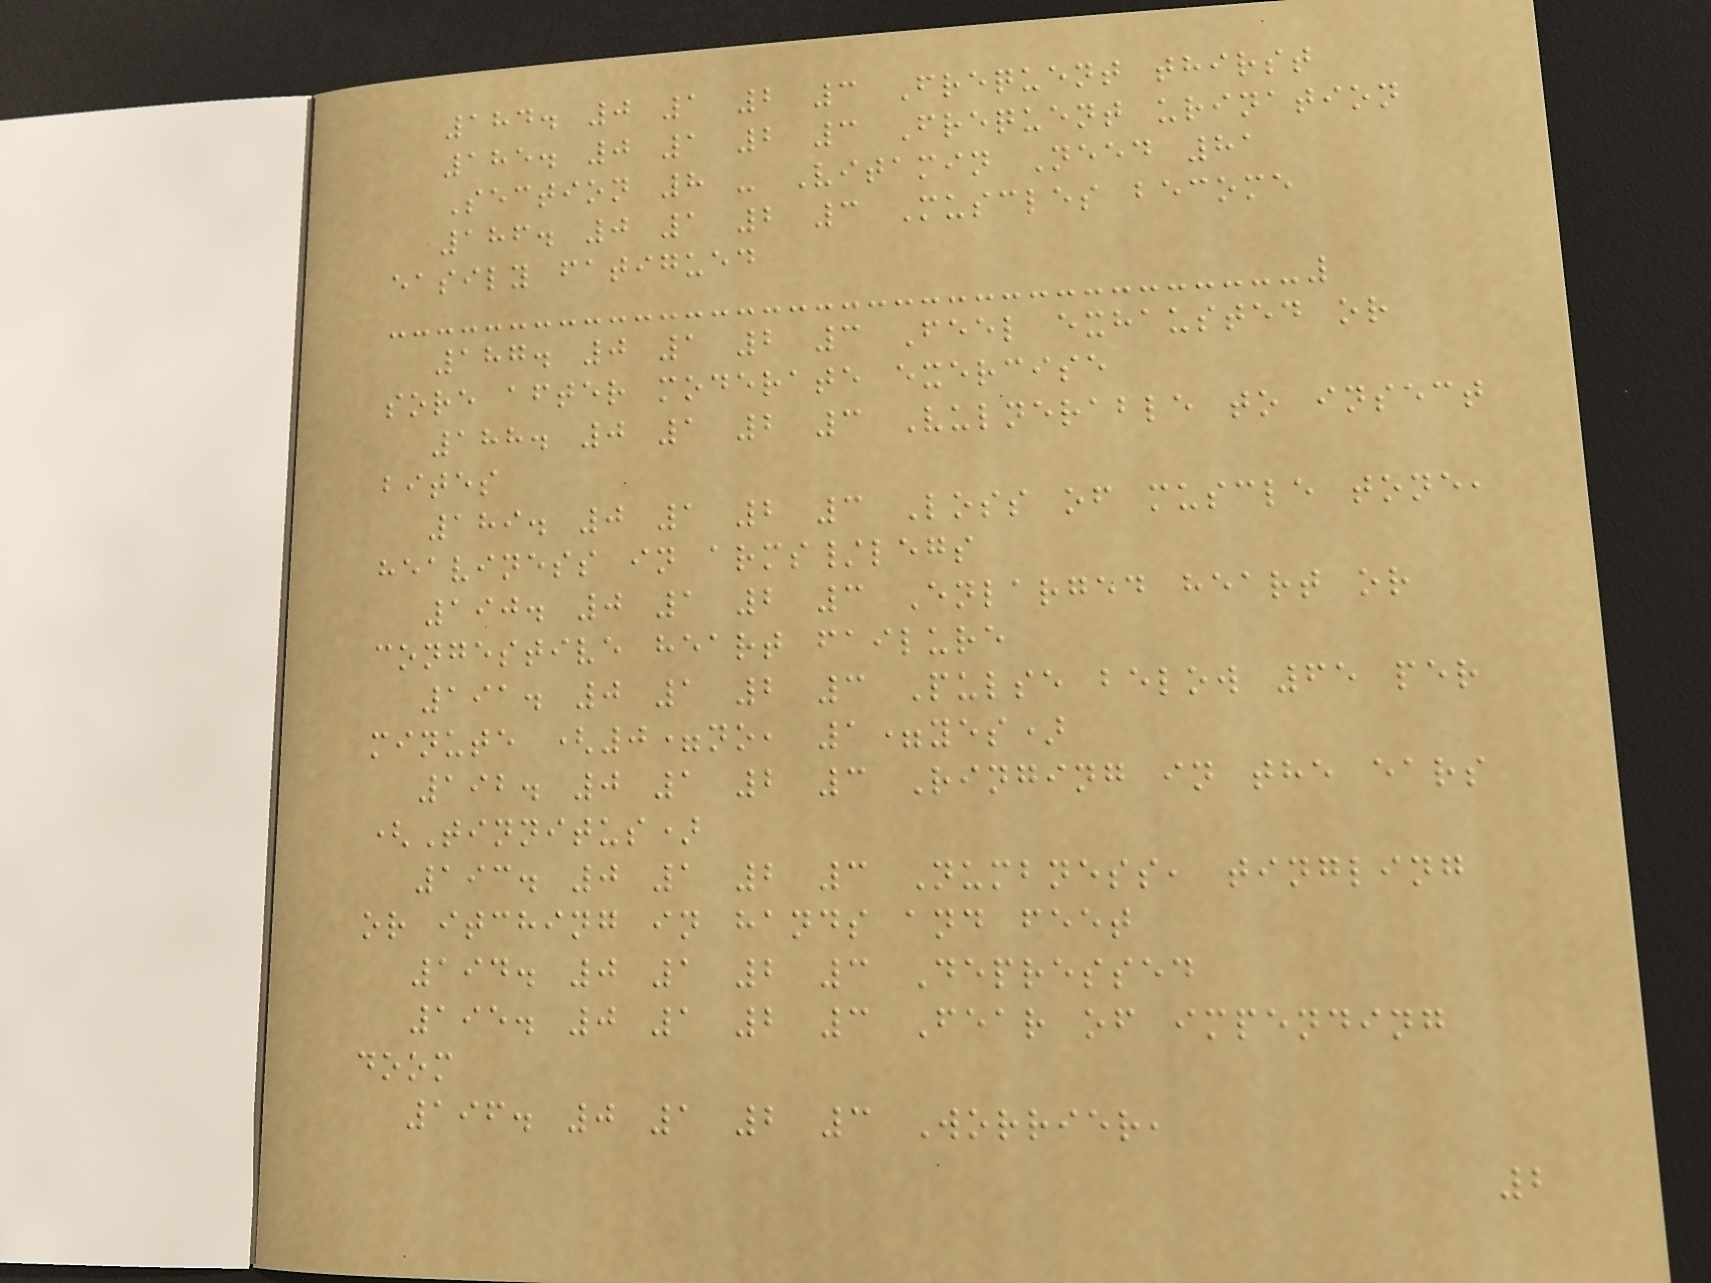184. 0 1 2 3 Frequent thirst
185. 0 1 2 3 Frequent urination
Section 8 - Vitamin Need 81
186. 0 1 2 3 Muscles become
easily fatigued
187. 0 1 2 3 Feel exhausted or
sore after moderate exercise
188. 0 1 2 3 Vulnerable to insect
bites
189. 0 1 2 3 Loss of muscle tone,
heaviness in arms/legs
190. 0 1 2 3 Enlarged heart or
congestive heart failure
191. 0 1 2 3 Pulse below 65 per
minute (0=no, 1=yes)
192. 0 1 2 3 Ringing in the ears
(Tinnitus)
193. 0 1 2 3 Numbness, tingling
or itching in hands and feet
194. 0 1 2 3 Depressed
195. 0 1 2 3 Fear of impending
doom
196. 0 1 2 3 Worrier,
2
